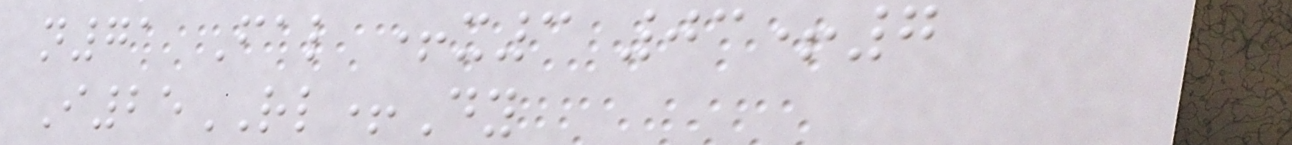n71 Fal +x3 03+7
I25RL+Dy
